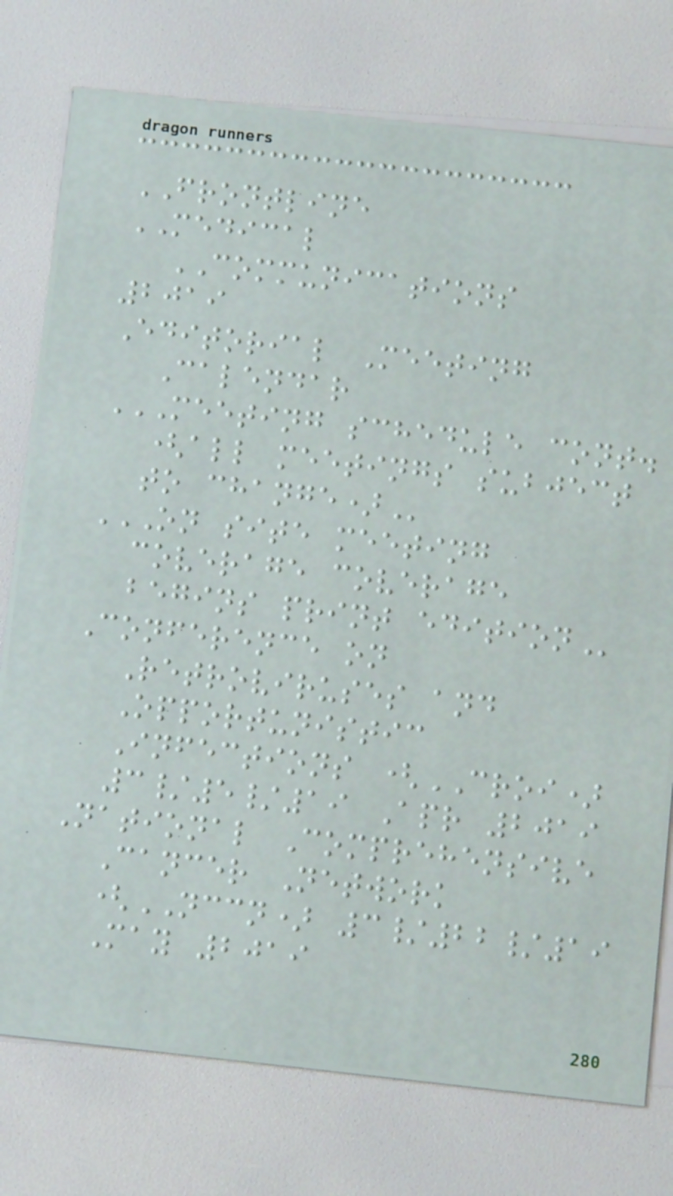FRONTLINE
MEDICAL
COMMUNICATIONS
2019
Editorial Meeting
Calendar
MEETING SCHEDULE CONT.
(ALL MEETINGS SUBJECT
TO CHANGE)
ON SITE MEETING
COVERAGE COVERAGE
BEGINS PRINT EDITION
Conference on
Retroviruses and
Opportunistic
Infections (CROI)
3/5/19 Apr 2019
National Comprehensive
Cancer Network
(NCCN) 3/22/19
May 2019
